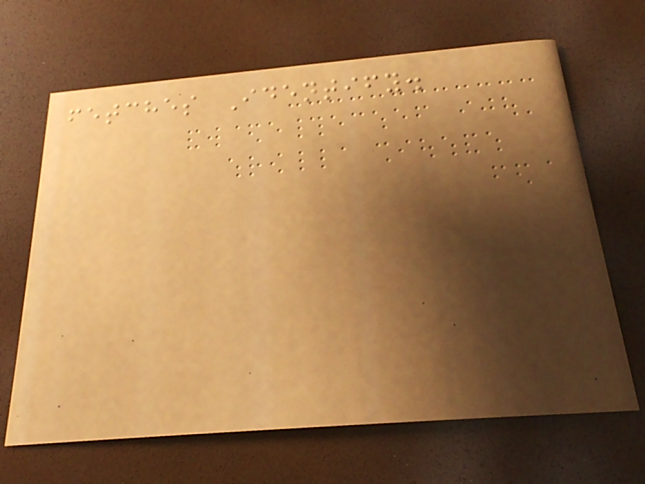fetches Identify.
